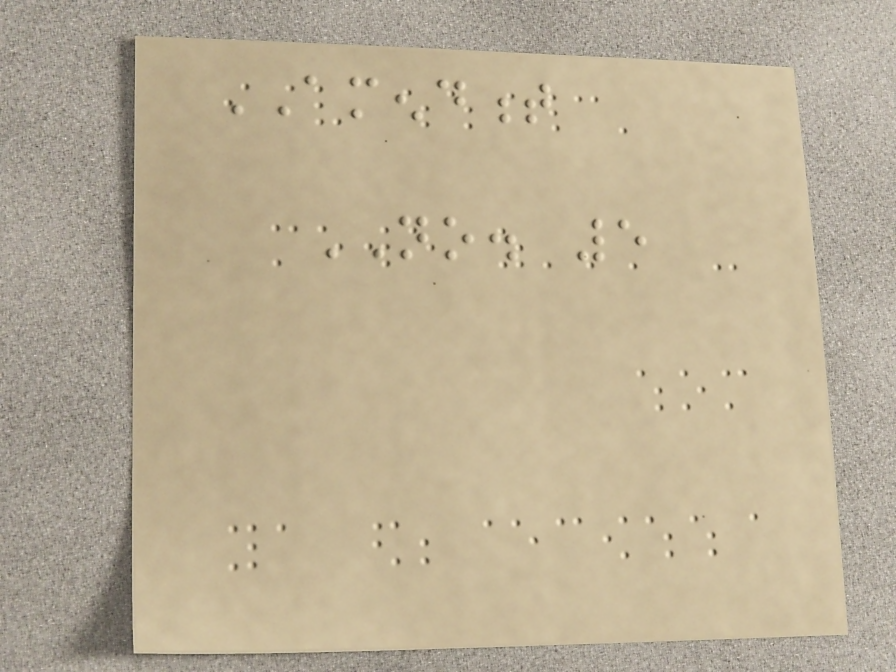AMENDMENT
NO. 5
